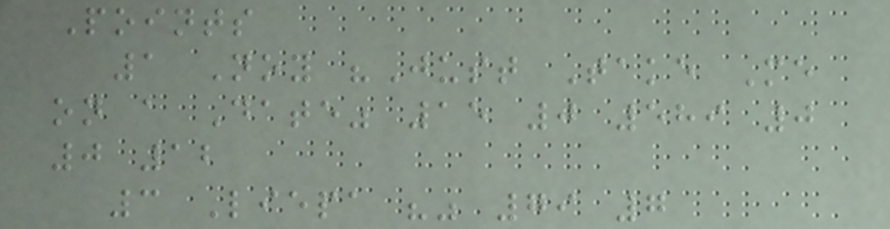Points
1 Noy "Just Take Me
on a Date" 15 0 589 0
0 12
3 Liepa "" 79 7
